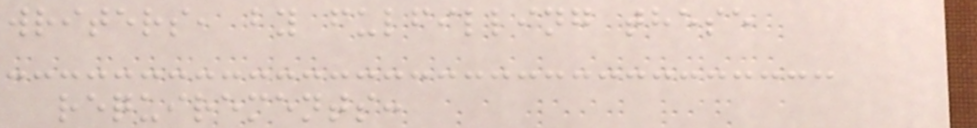writers, by fulfilling these
requirements:
